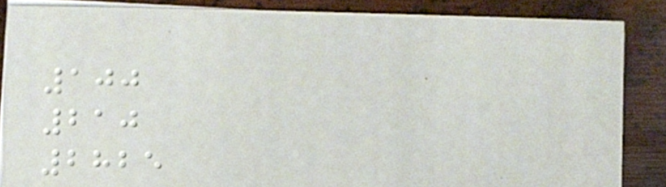100
210
2825
